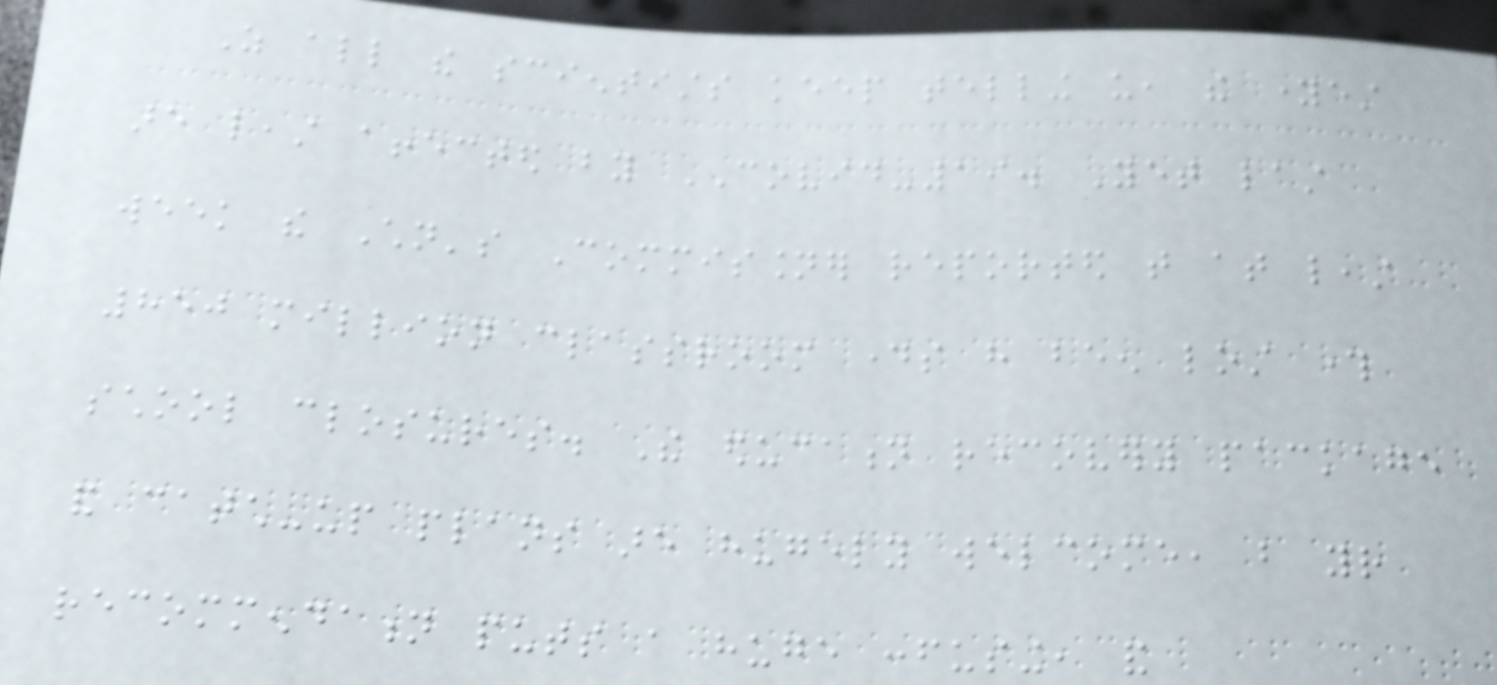As all the scientists keep telling us, the youngest
are least affected by COVID-19. Yet last
week the Children's Commissioner reported that at least
850 million classroom days have been lost through
school closures. The education recovery package
and catch-up plans are hugely welcome, but your
recommendation puts a huge confusing, and
